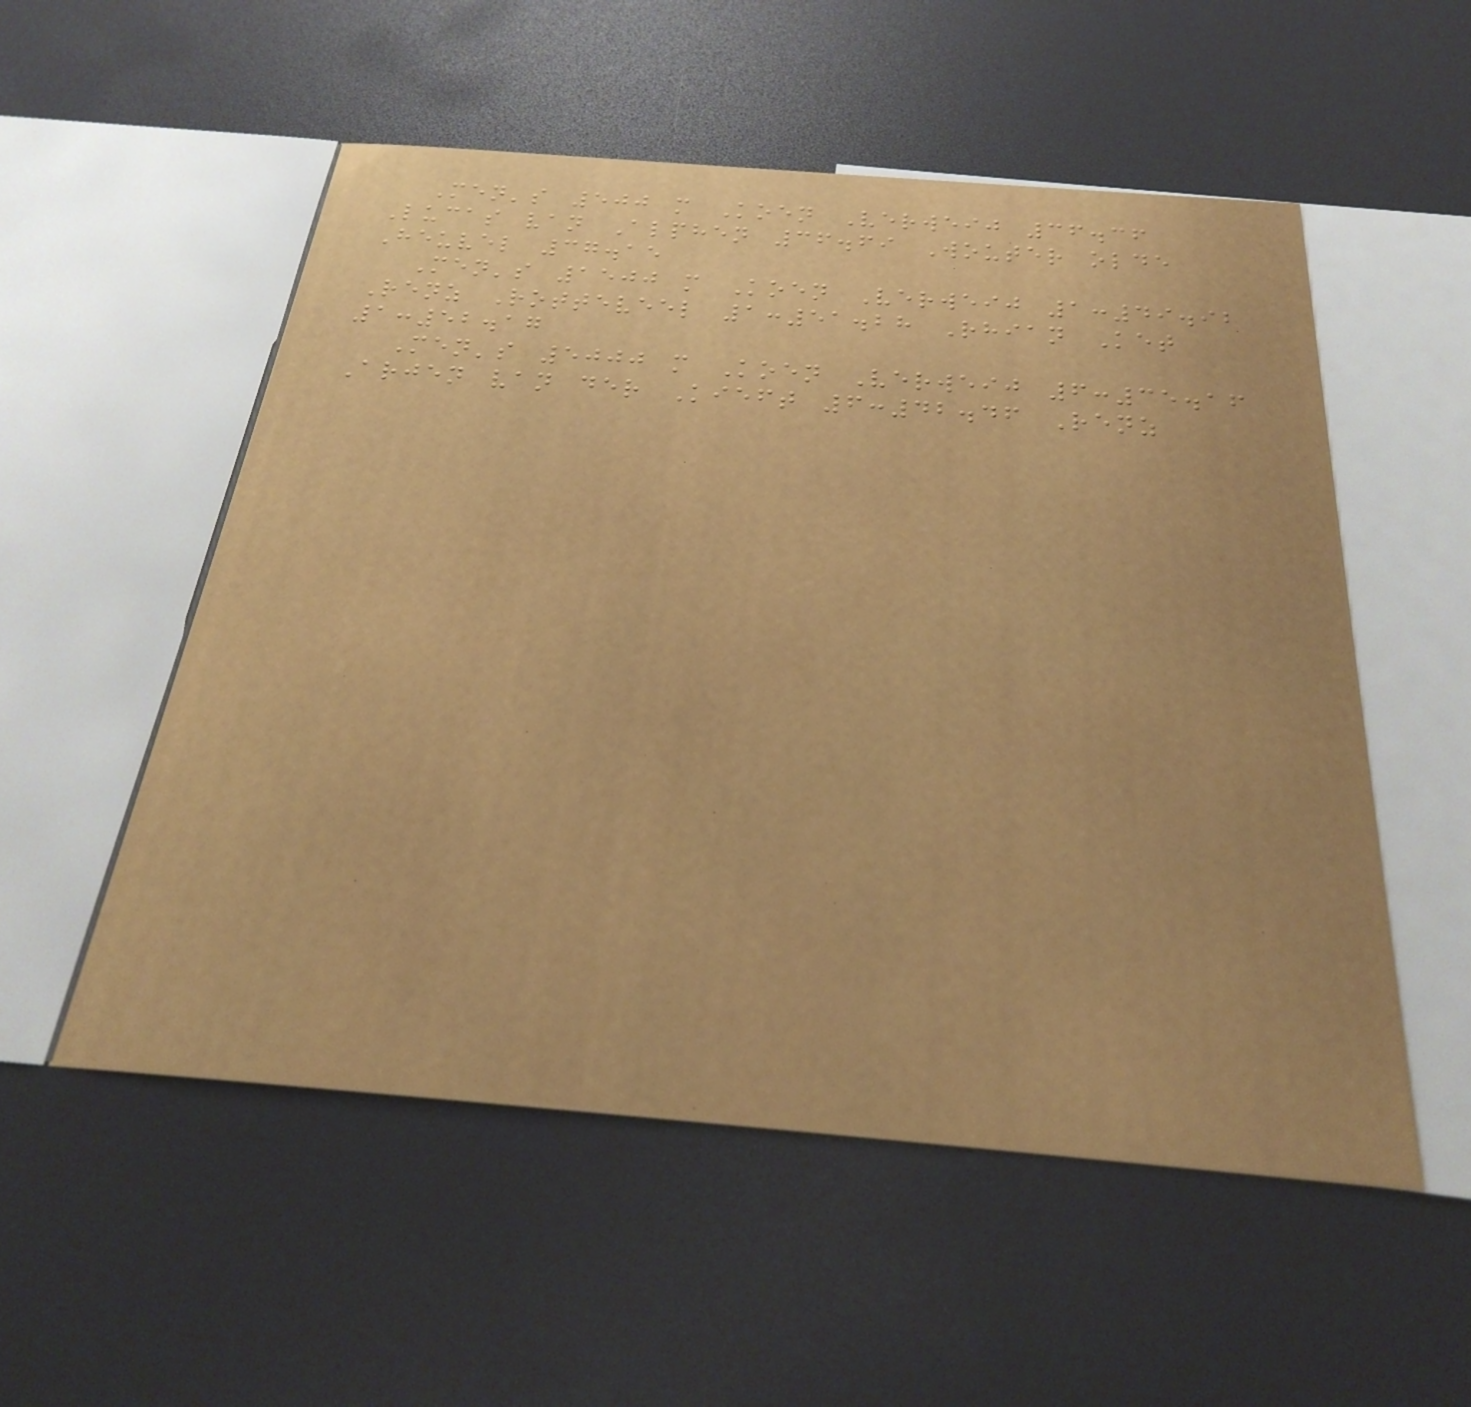Men's 500 m Koen Verweij 36.36
Lucas van Alphen 36.69 Wouter olde
Heuvel 37.15
Men's 1500 m Koen Verweij 1:49.92
Renz Rotteveel 1:51.28 Rhian Ket
1:52.17
Men's 5000 m Koen Verweij 6:35.16
Arjen van der Kieft 6:42.46 Renz
